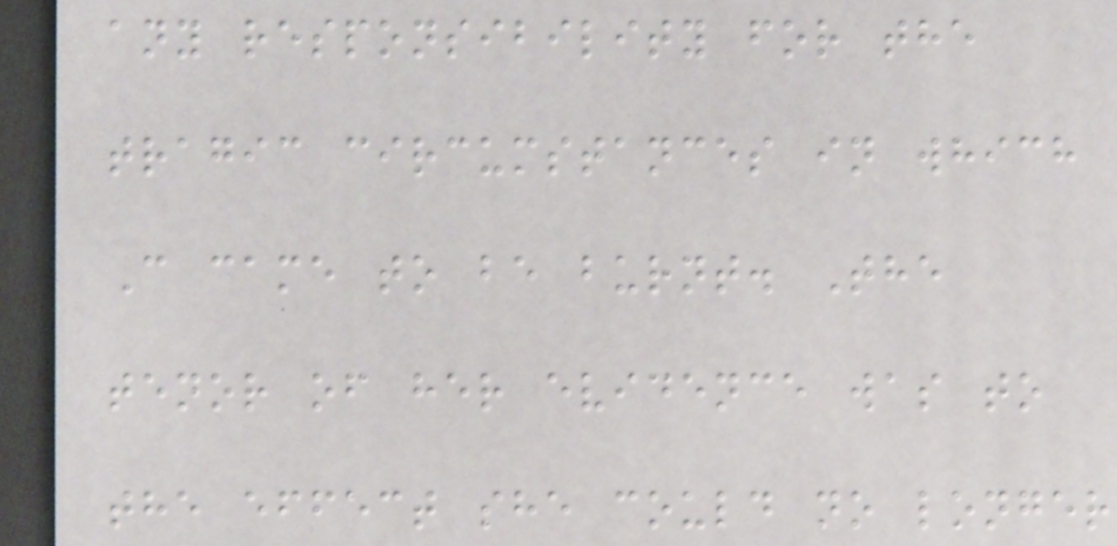any responsibility for the
tragic circumstances in which
C came to be burnt. The
tenor of her evidence was to
the effect she could no longer
